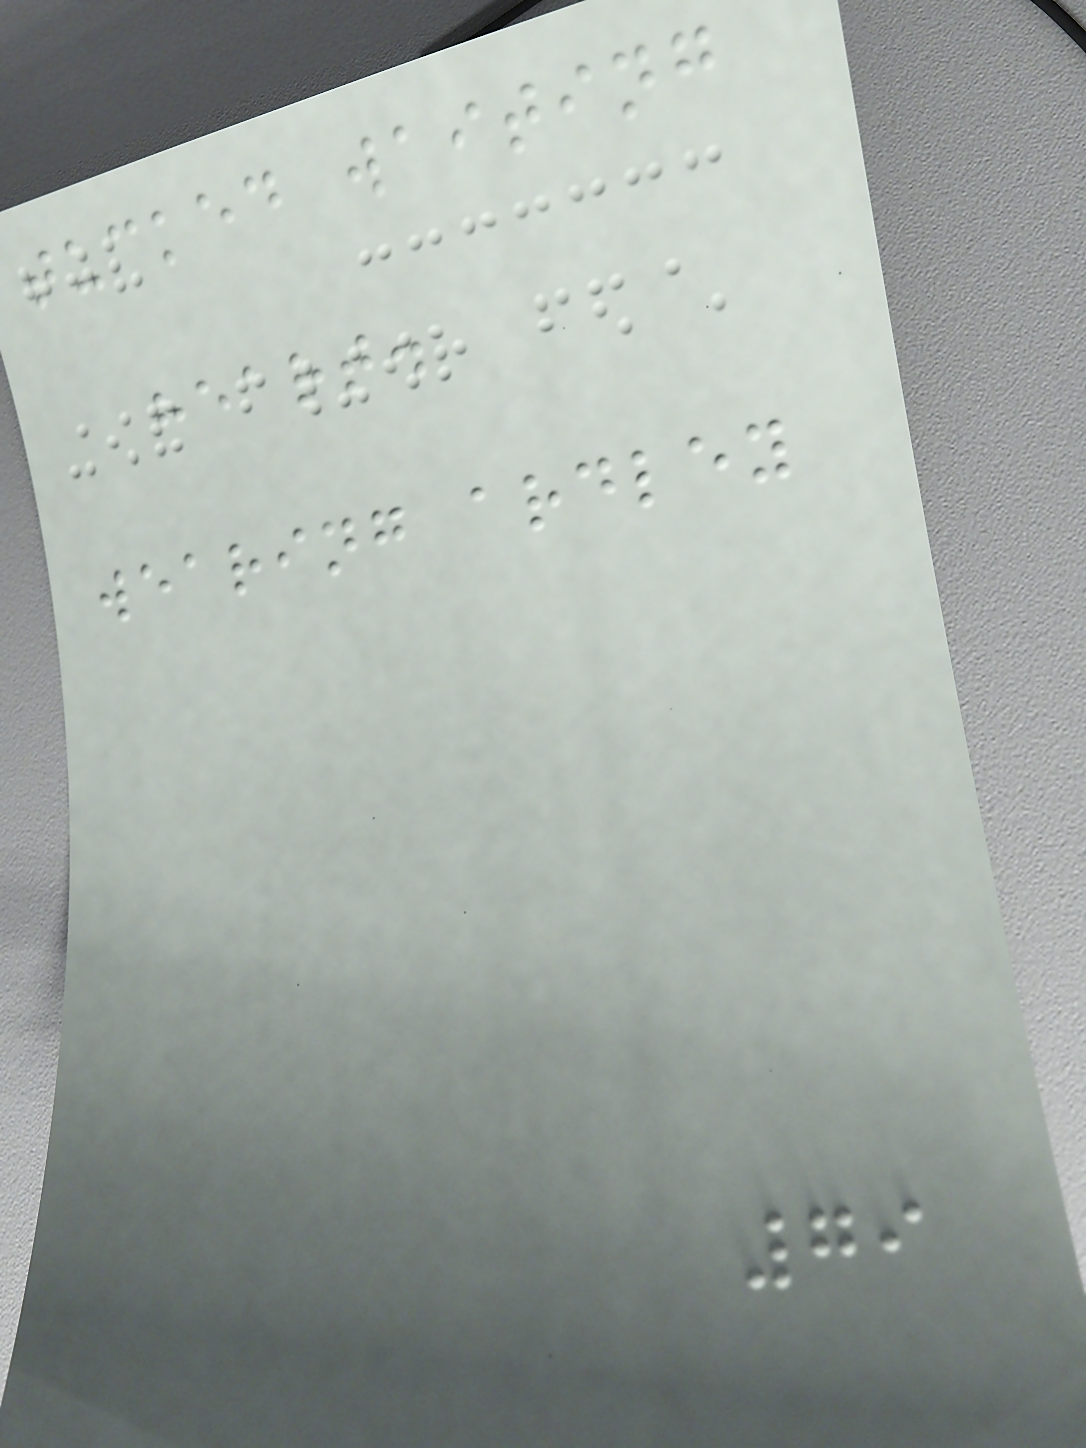tucked waiting
heart.
wearing ardley
79
